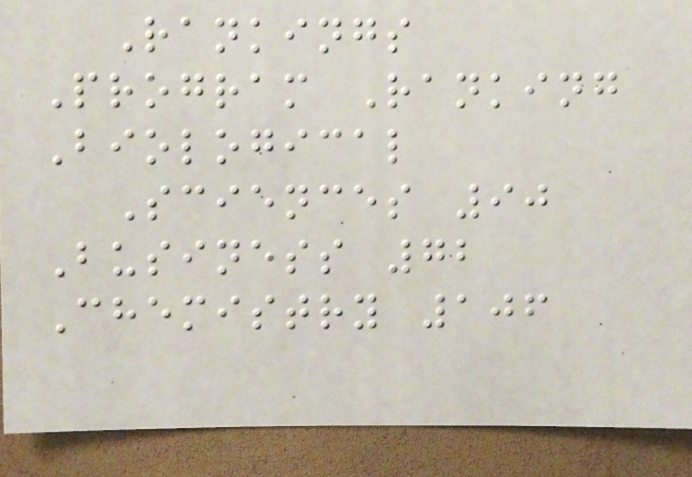Rankings
Program Ranking
Biological
Sciences 90
Business 72
Chemistry 106
